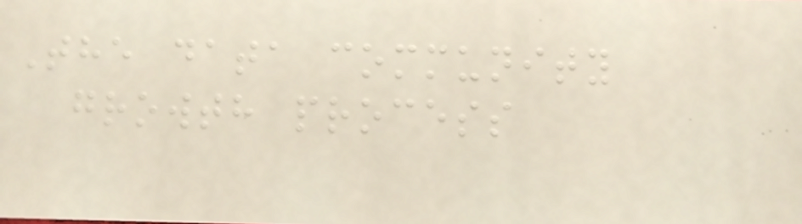The data community
growth process
